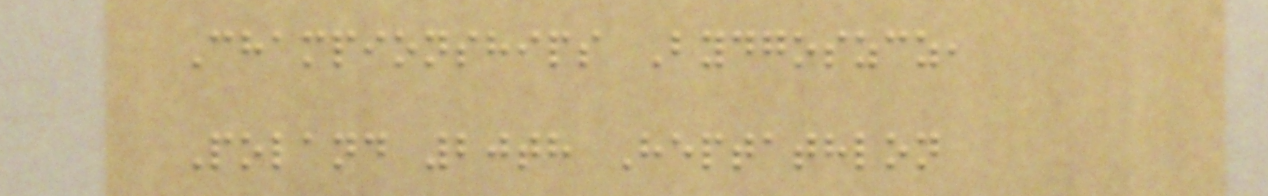Championships Bydgoszcz,
Poland 20th Heptathlon
